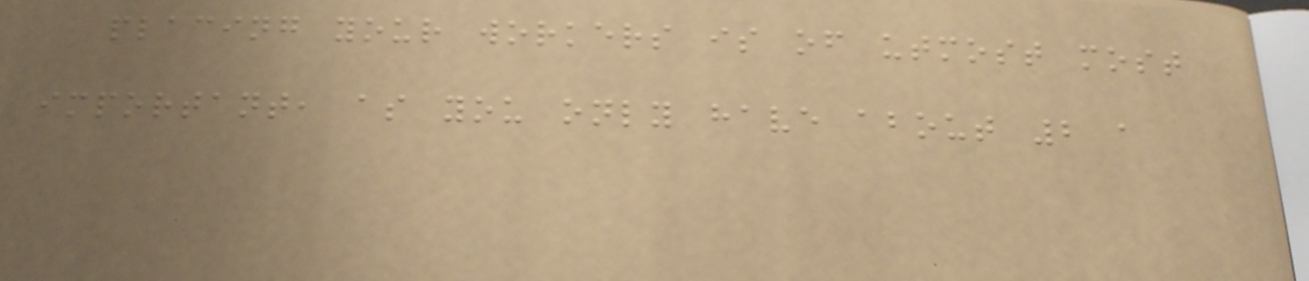placing your workers is of utmost most
important, as you only have about 2 a
